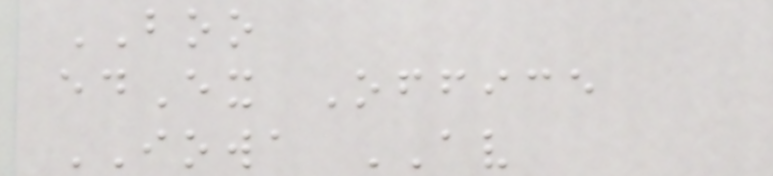BOO
edEx Office
IOWA AV
